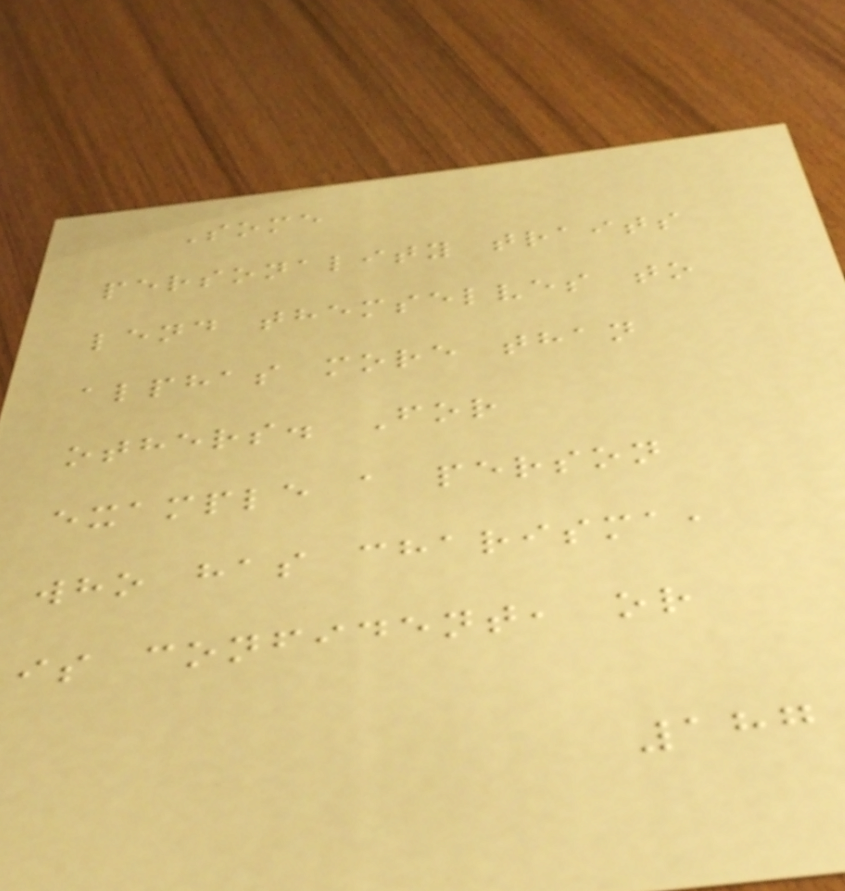Some
personality traits
lend themselves to
alphas more than
others. For
example a person
who has charisma,
is confident, or
187
